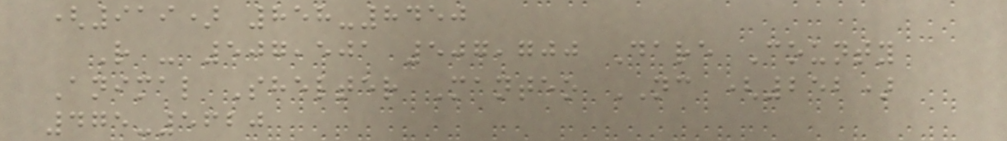(919) 858-8450
R - 507,501 507,700 Dare County
Animal Shelter Manteo NC (252)
475-5620
